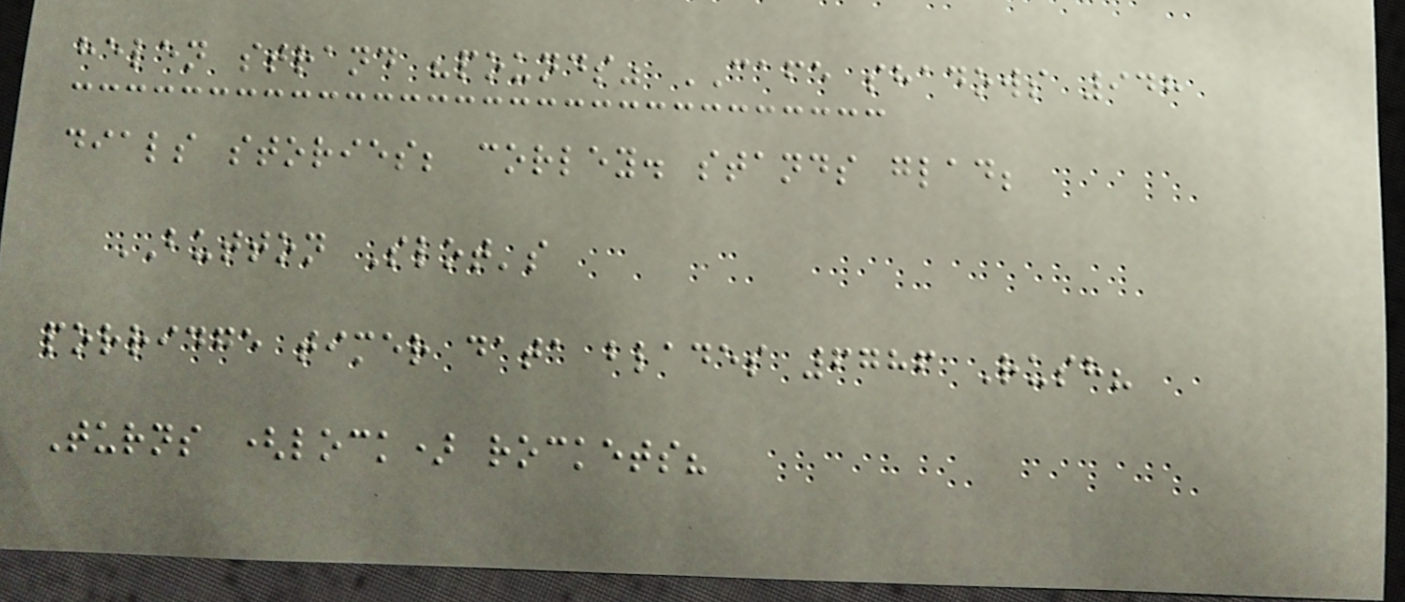helen strand "pounds" CAFE shadows 948
dials stories; corley. stands glad;
BUTTON Slot's
porridge timer data blades 6786 Rush?
Turns (lock) rockets?
